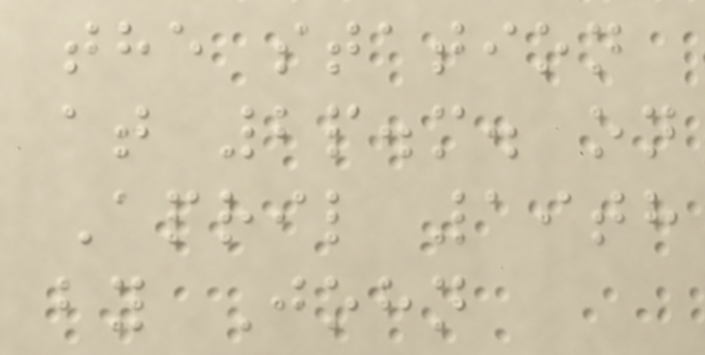the station
at 2p.m. on
April 19th
by John
